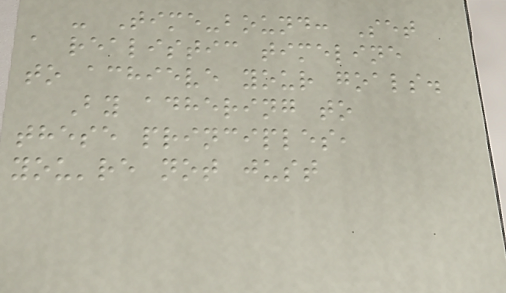- Time-bound: Set
a realistic timeline
to achieve your goals.
By adhering to
these principles,
you're not just
